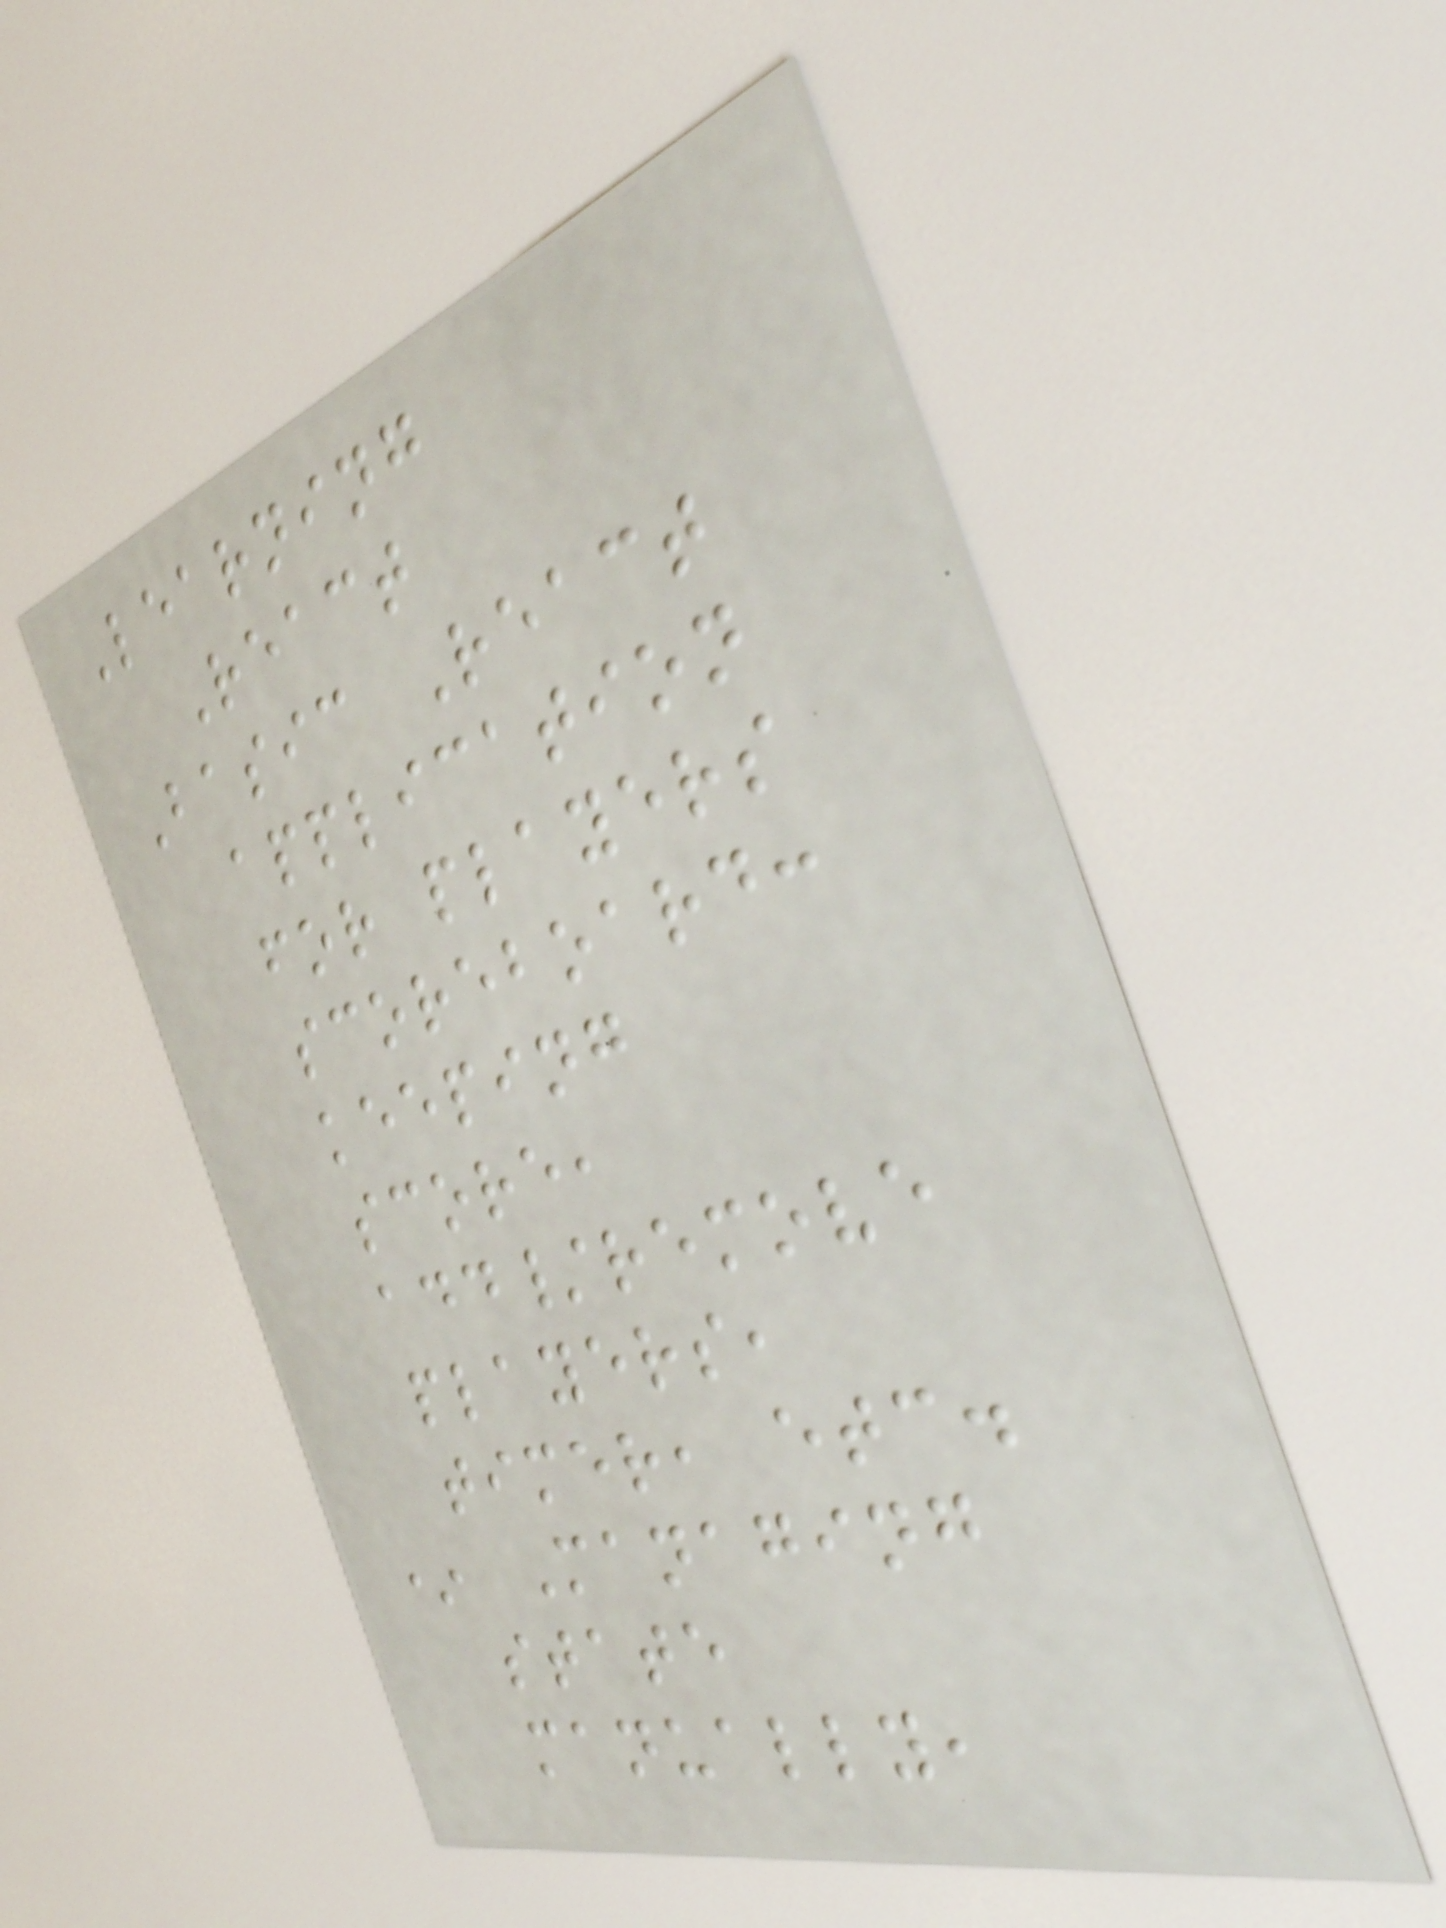Learning
React
Basic React
application
for players
scoreboard:
keeping
score,
add/remove
players,
timer, etc.
* Managing
state
manually,
